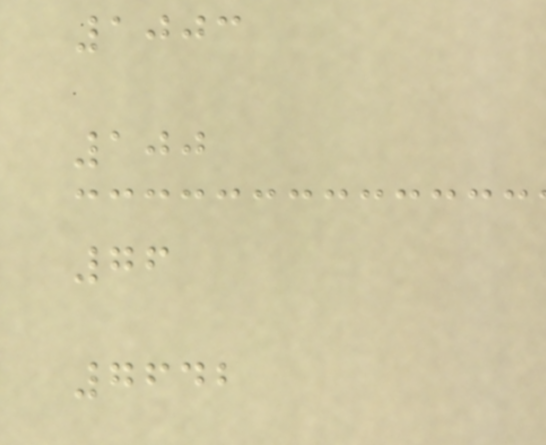1003
100
76
7642
